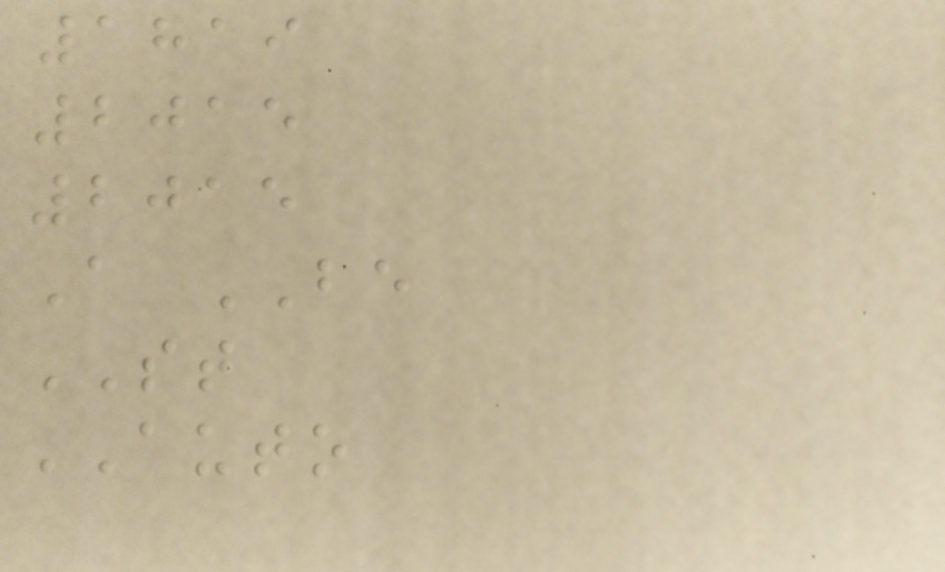1819
2015
2015
A BE
ST
AUTO
